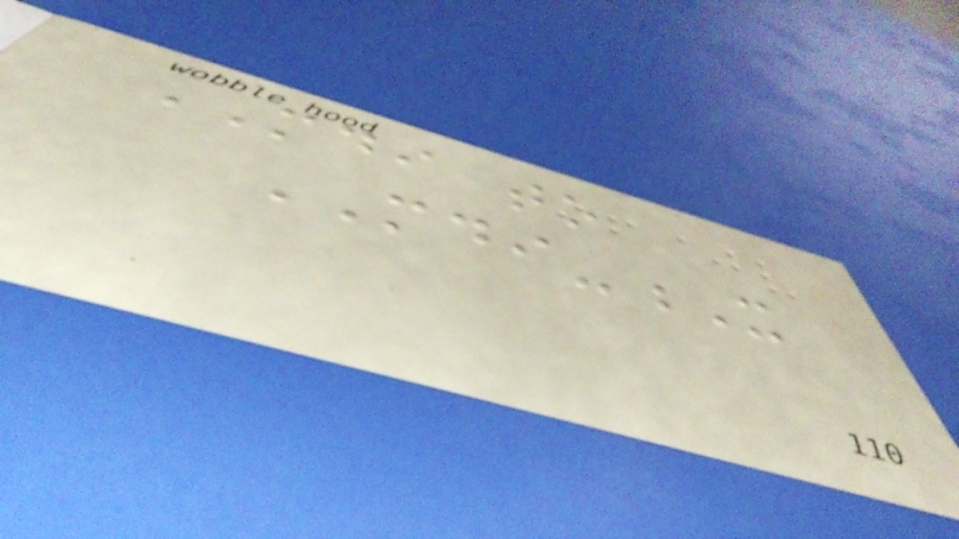MDI to
MDI-X
